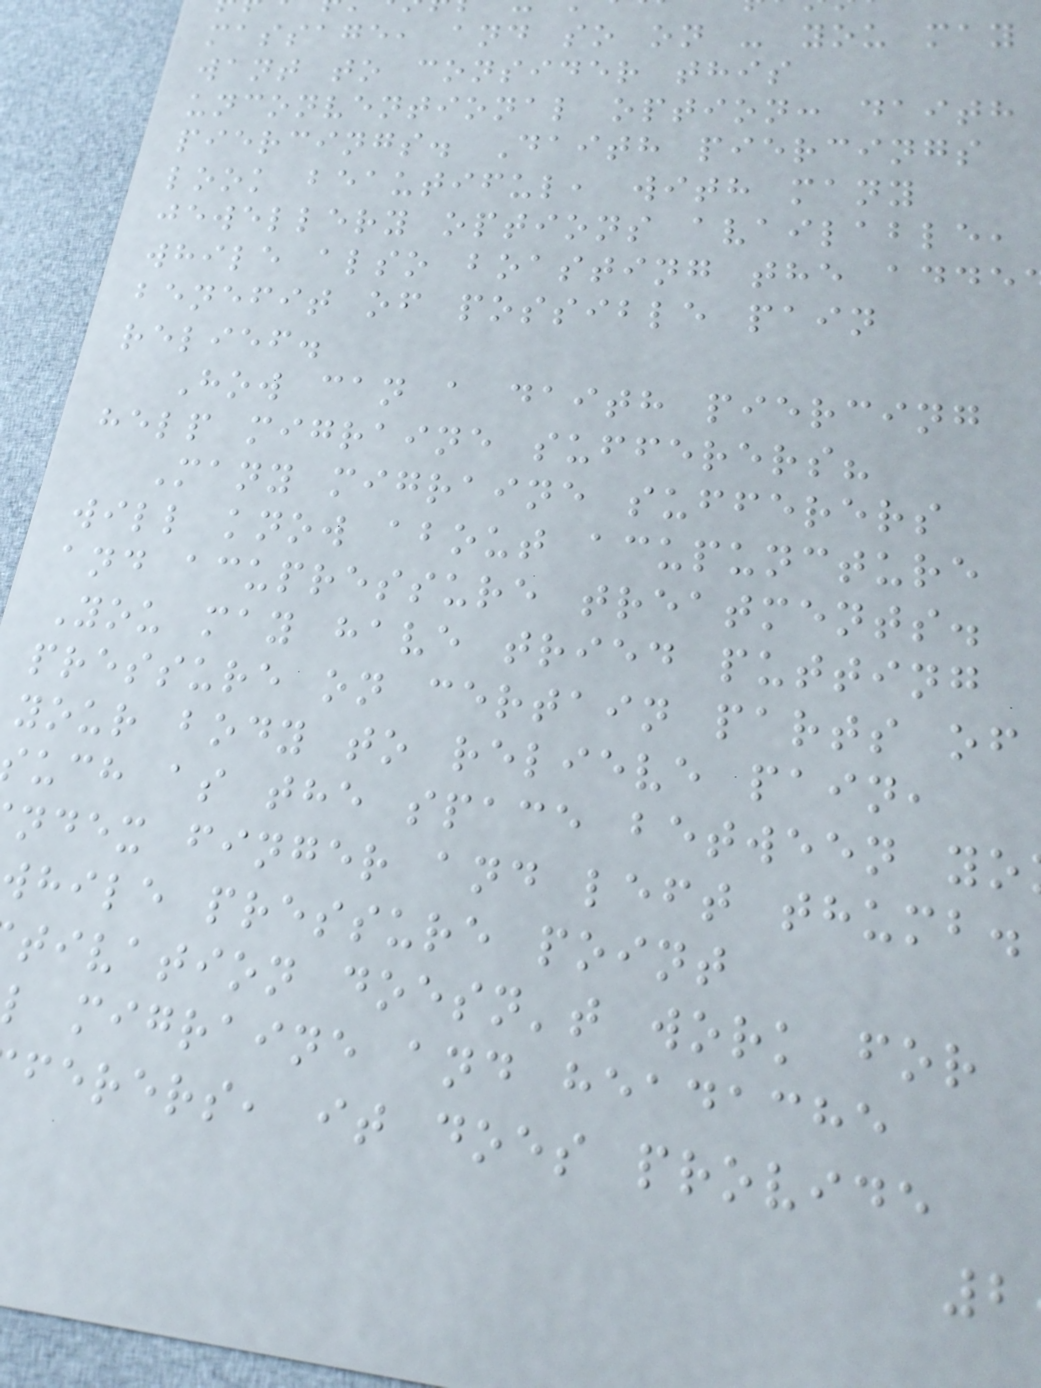massage, and so on - you may
want to consider this
unconventional option: daith
piercings. Daith piercings
look beautiful, with many
jewellery options available,
while also boasting the adde
benefit of possible pain
relief.
How can a daith piercing
help migraine sufferers?
Many migraine sufferers
will know about acupuncture
and acupressure treatments.
You may have tried putting
pressure on certain parts of
your body to relieve pain,
uch as the space between yo
ndex finger and left thumb.
hile pressure point
tivation doesn't work for
l migraine and headache
ferers, it does provide
